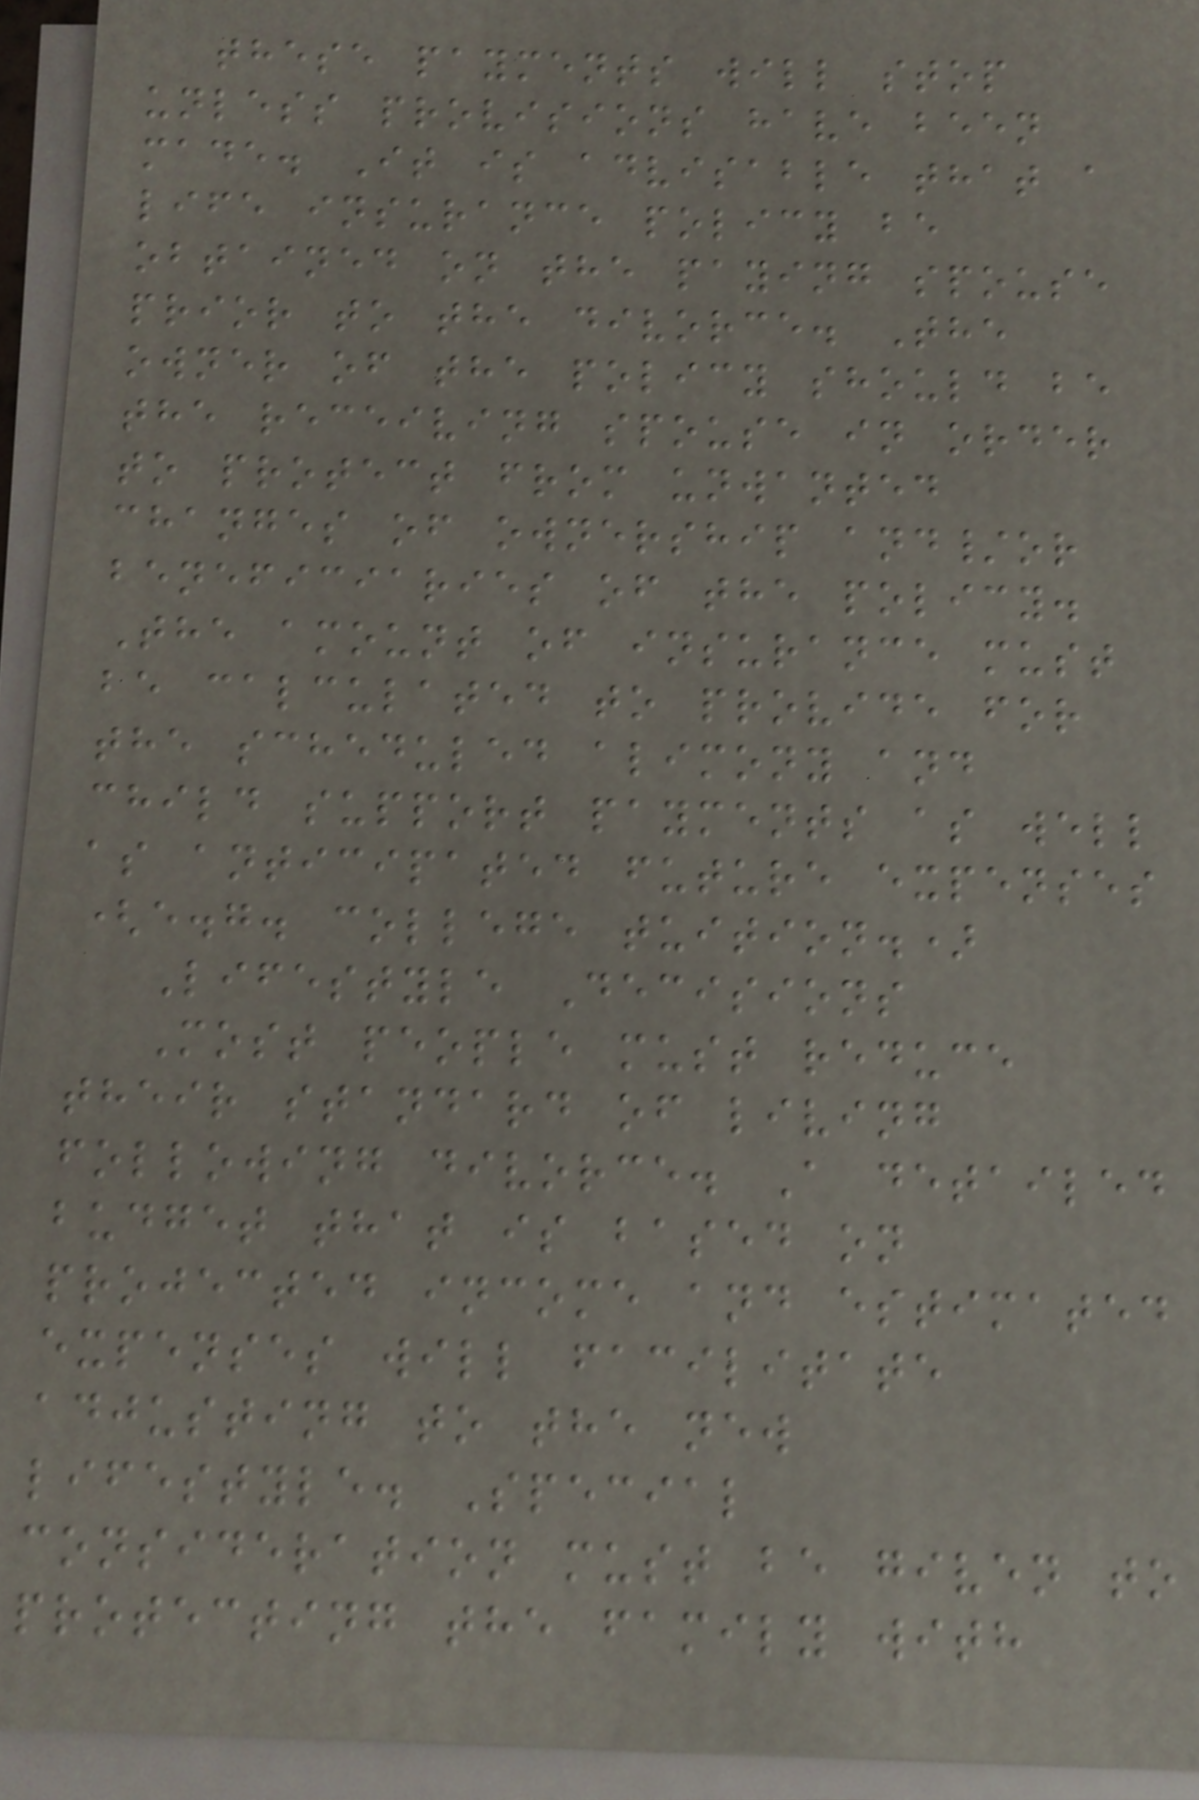these payments will stop
unless provisions have been
made. It is advisable that a
life insurance policy be
obtained on the paying spouse
prior to the divorce. The
owner of the policy should be
the receiving spouse in order
to protect from unwanted
changes of ownership and/or
beneficiaries of the policy.
The amount of insurance must
be calculated to provide for
the scheduled alimony and
child support payments as well
as anticipated future expenses
(e.g. college tuition.)
Lifestyle Decisions
Most people must reduce
their standard of living
following divorce. A detailed
budget that is based on
projected income and estimated
expenses will facilitate
adjusting to the new
lifestyle. Special
consideration must be given to
protecting the family with
